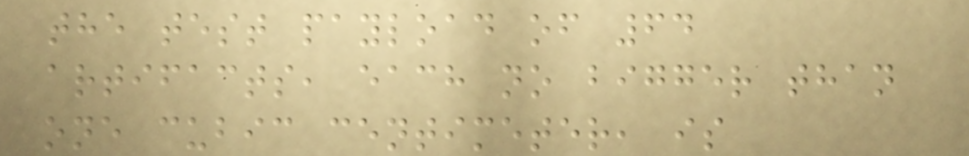the test payload of 64
artifacts, each no bigger than
one cubic centimeter, is
